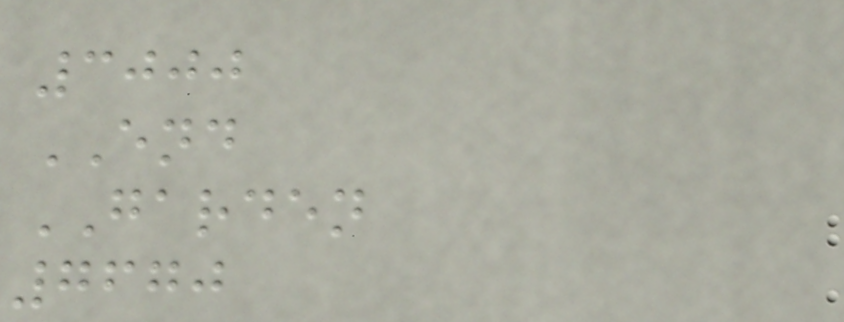3000
END
GARDEN
7670
